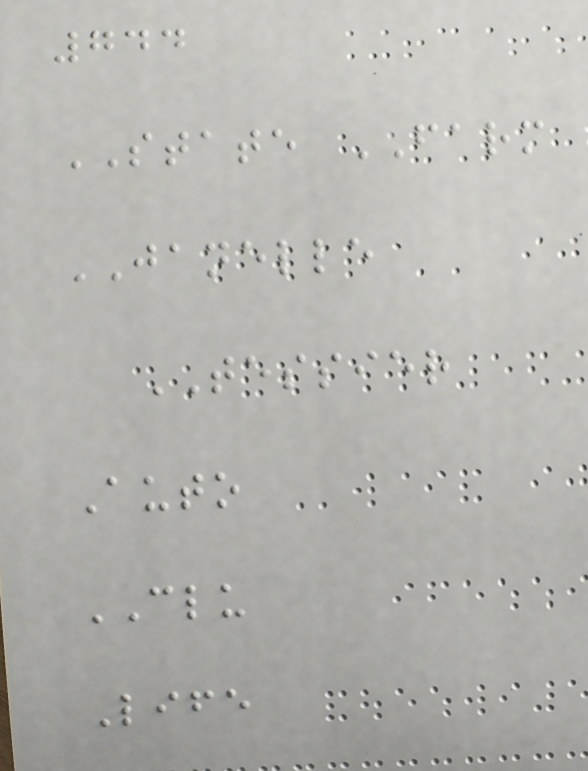744
STATE FARM
JANELLE
TESSIER
Auto
CLU
Life
